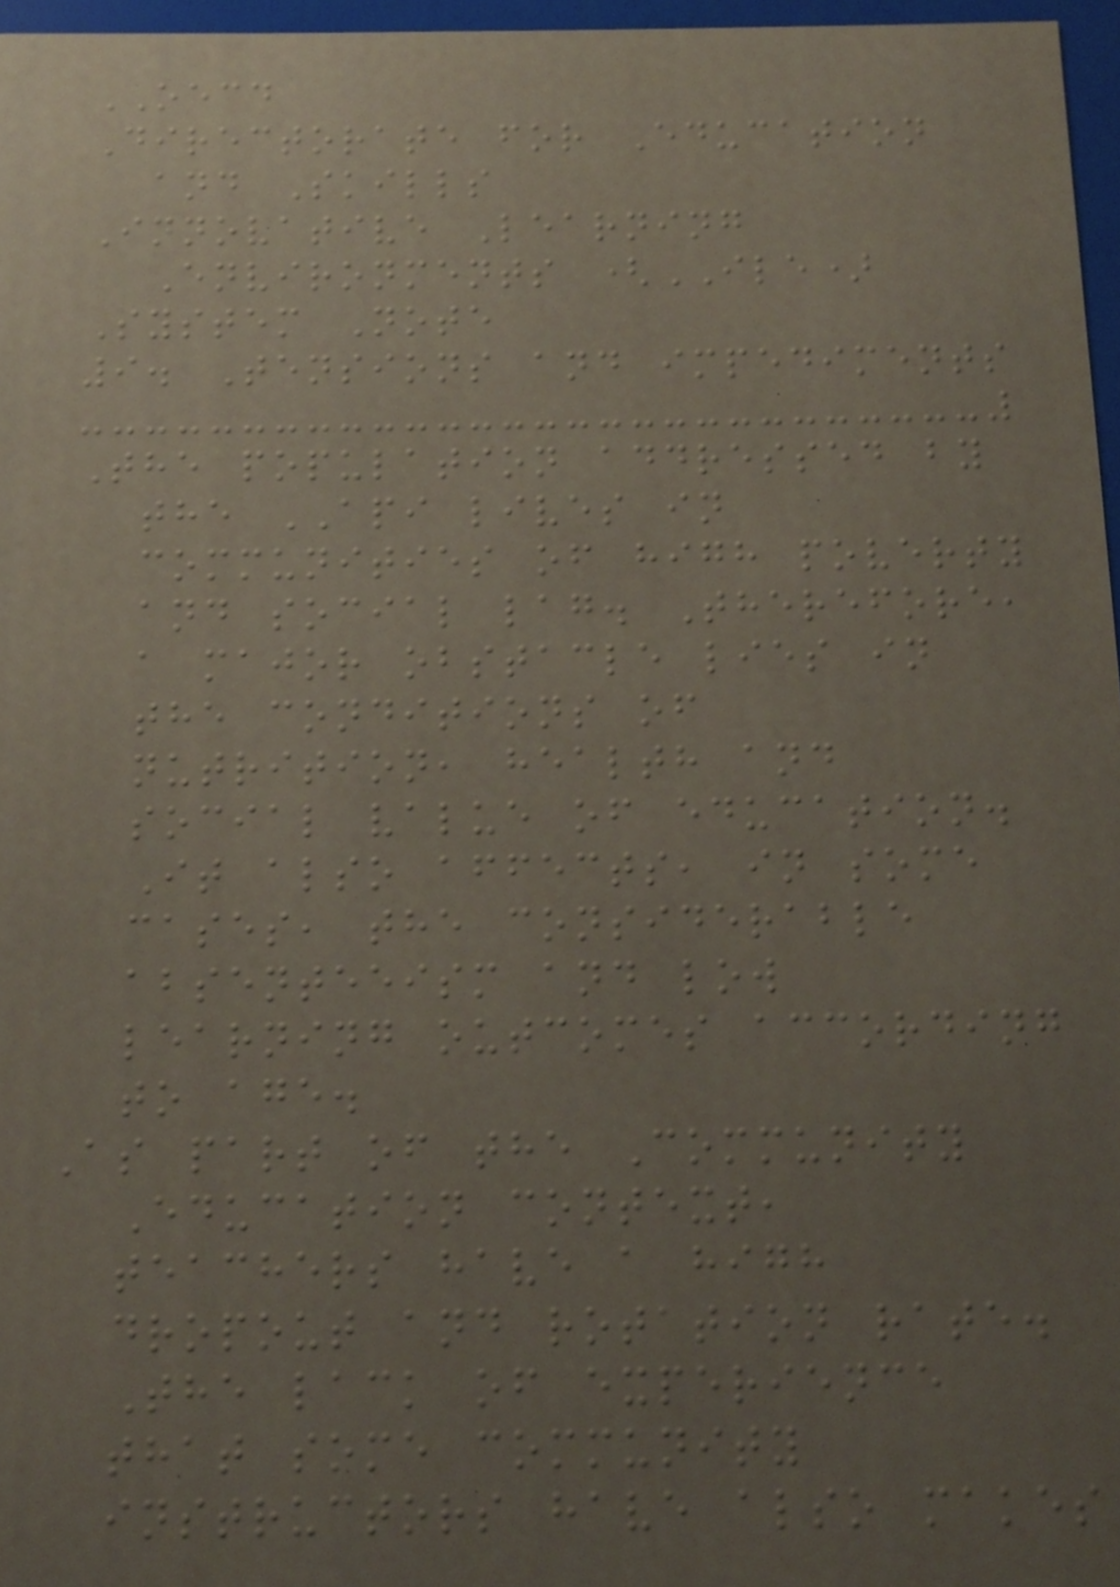OECD
Directorate for Education
and Skills
Innovative Learning
Environments (ILE)
System Note
9. Tensions and impediments
The population addressed by
the API lives in
communities of high poverty
and social lag. Therefore,
a major obstacle lies in
the conditions of
nutrition, health and
social value of education.
It also affects, in some
cases, the considerable
absenteeism and low
learning outcomes according
to age.
As part of the Community
Education context,
teachers have a high
dropout and rotation rate.
The lack of experience
that some community
instructors have also makes
